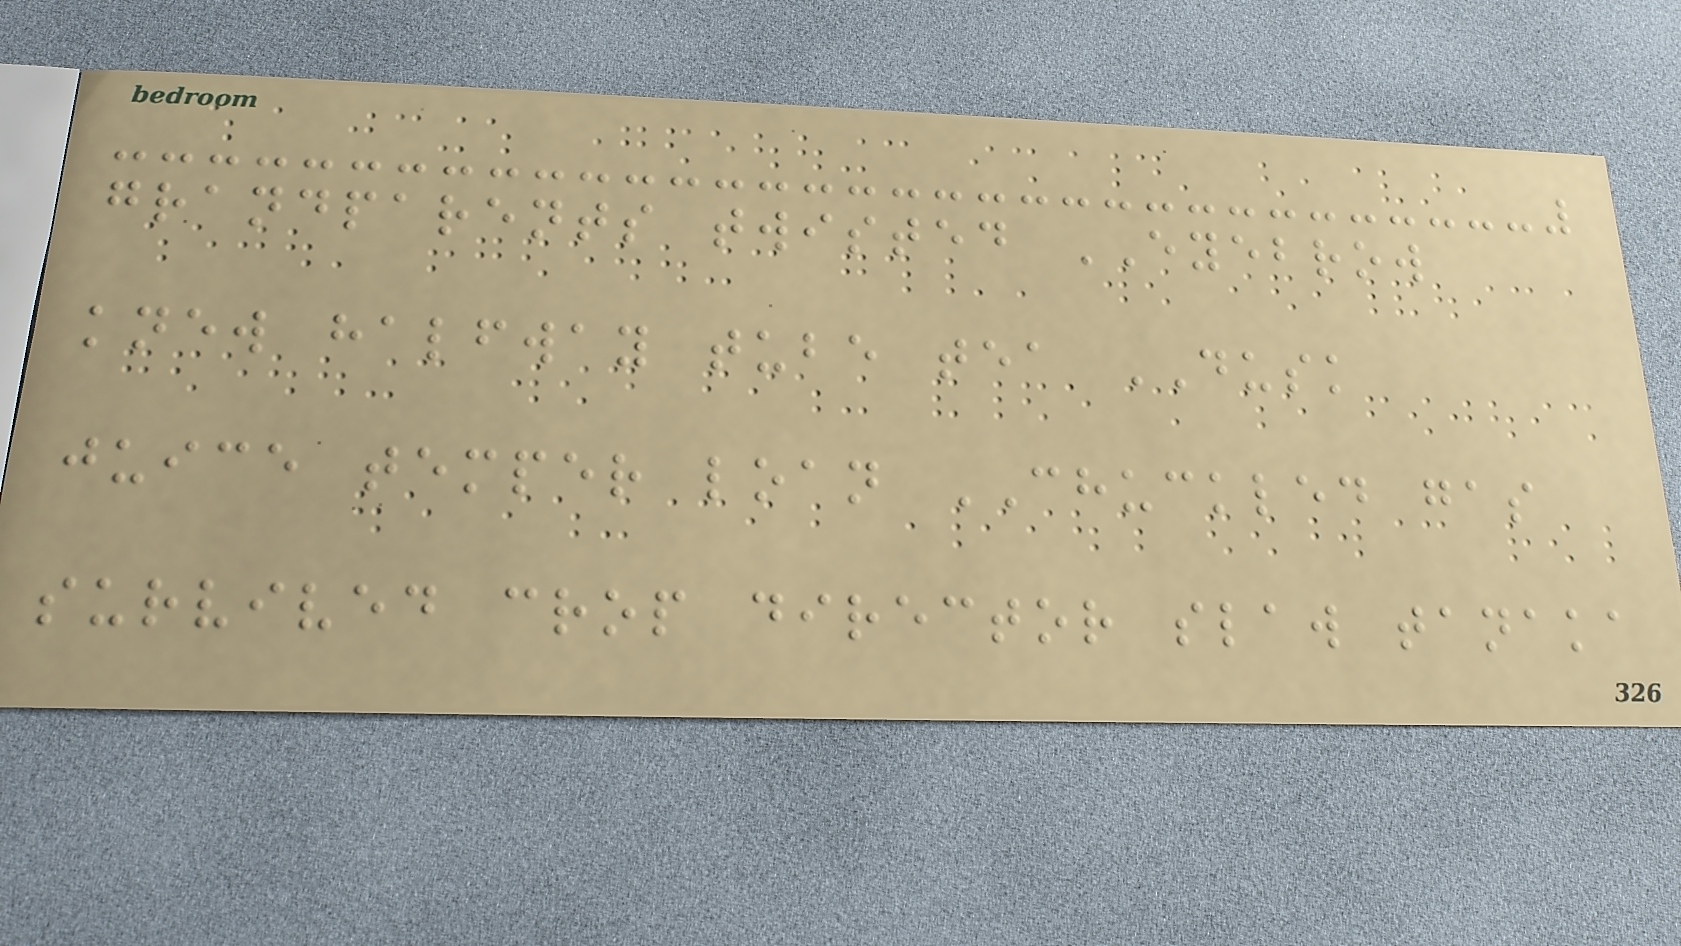grandparents twisted EYEBROW
knew halfway tube tea DUSK
juice temper loan CHUCKLED gas
survived crop director slaw tanaka
